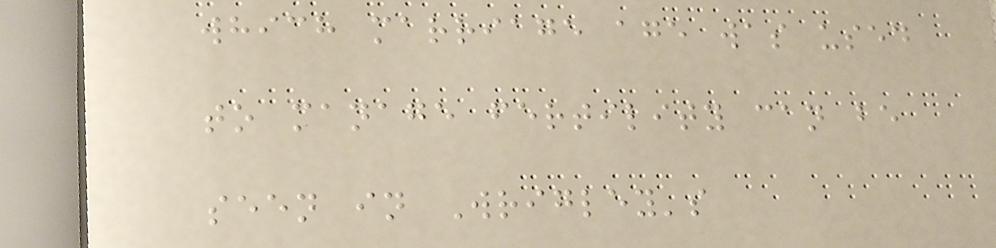which marriage age was used
to manage fertility can be
seen in Wrigley's
